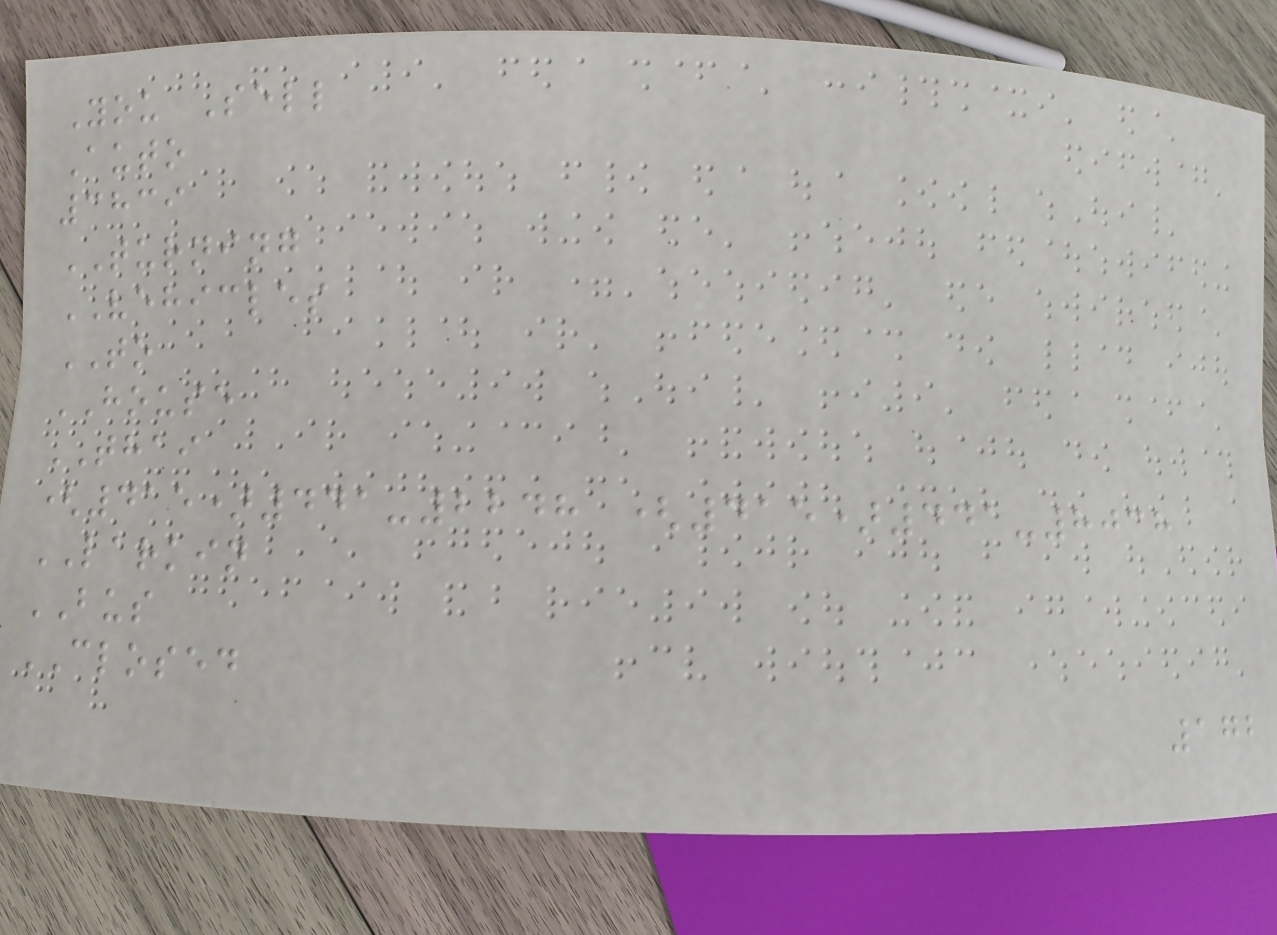You Sell
Auto
3839
TURNING
VEHICLES
TO
HOUSE
THAI
(415)441-2248 (415)441-8038
LARKIN
BUS
CLOSED
172
